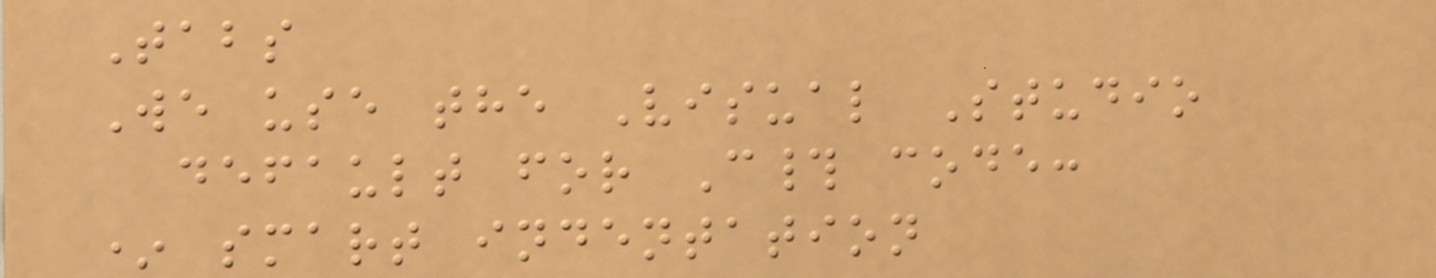Tabs
We use the Visual Studio
default for C# code:
* smart indentation
